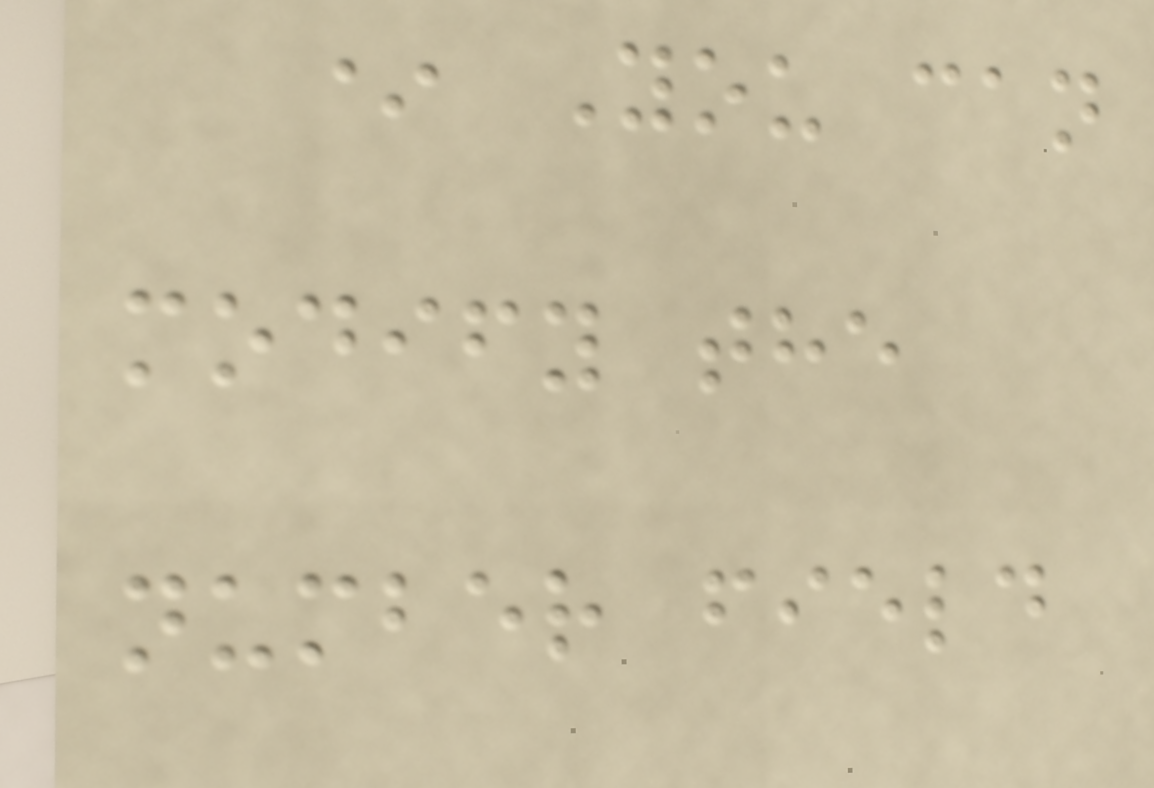* You can
modify the
number field
